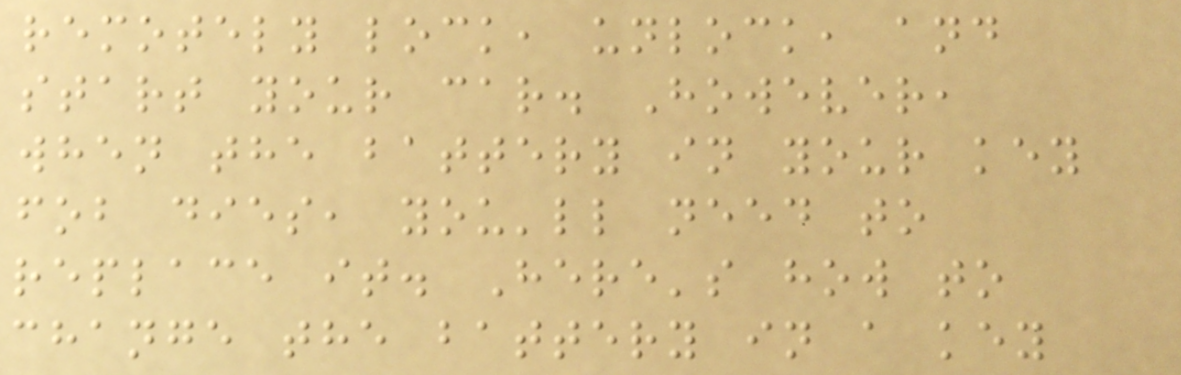remotely lock, unlock, and
start your car. However,
when the battery in your key
fob dies, you'll need to
replace it. Here's how to
change the battery in a key
